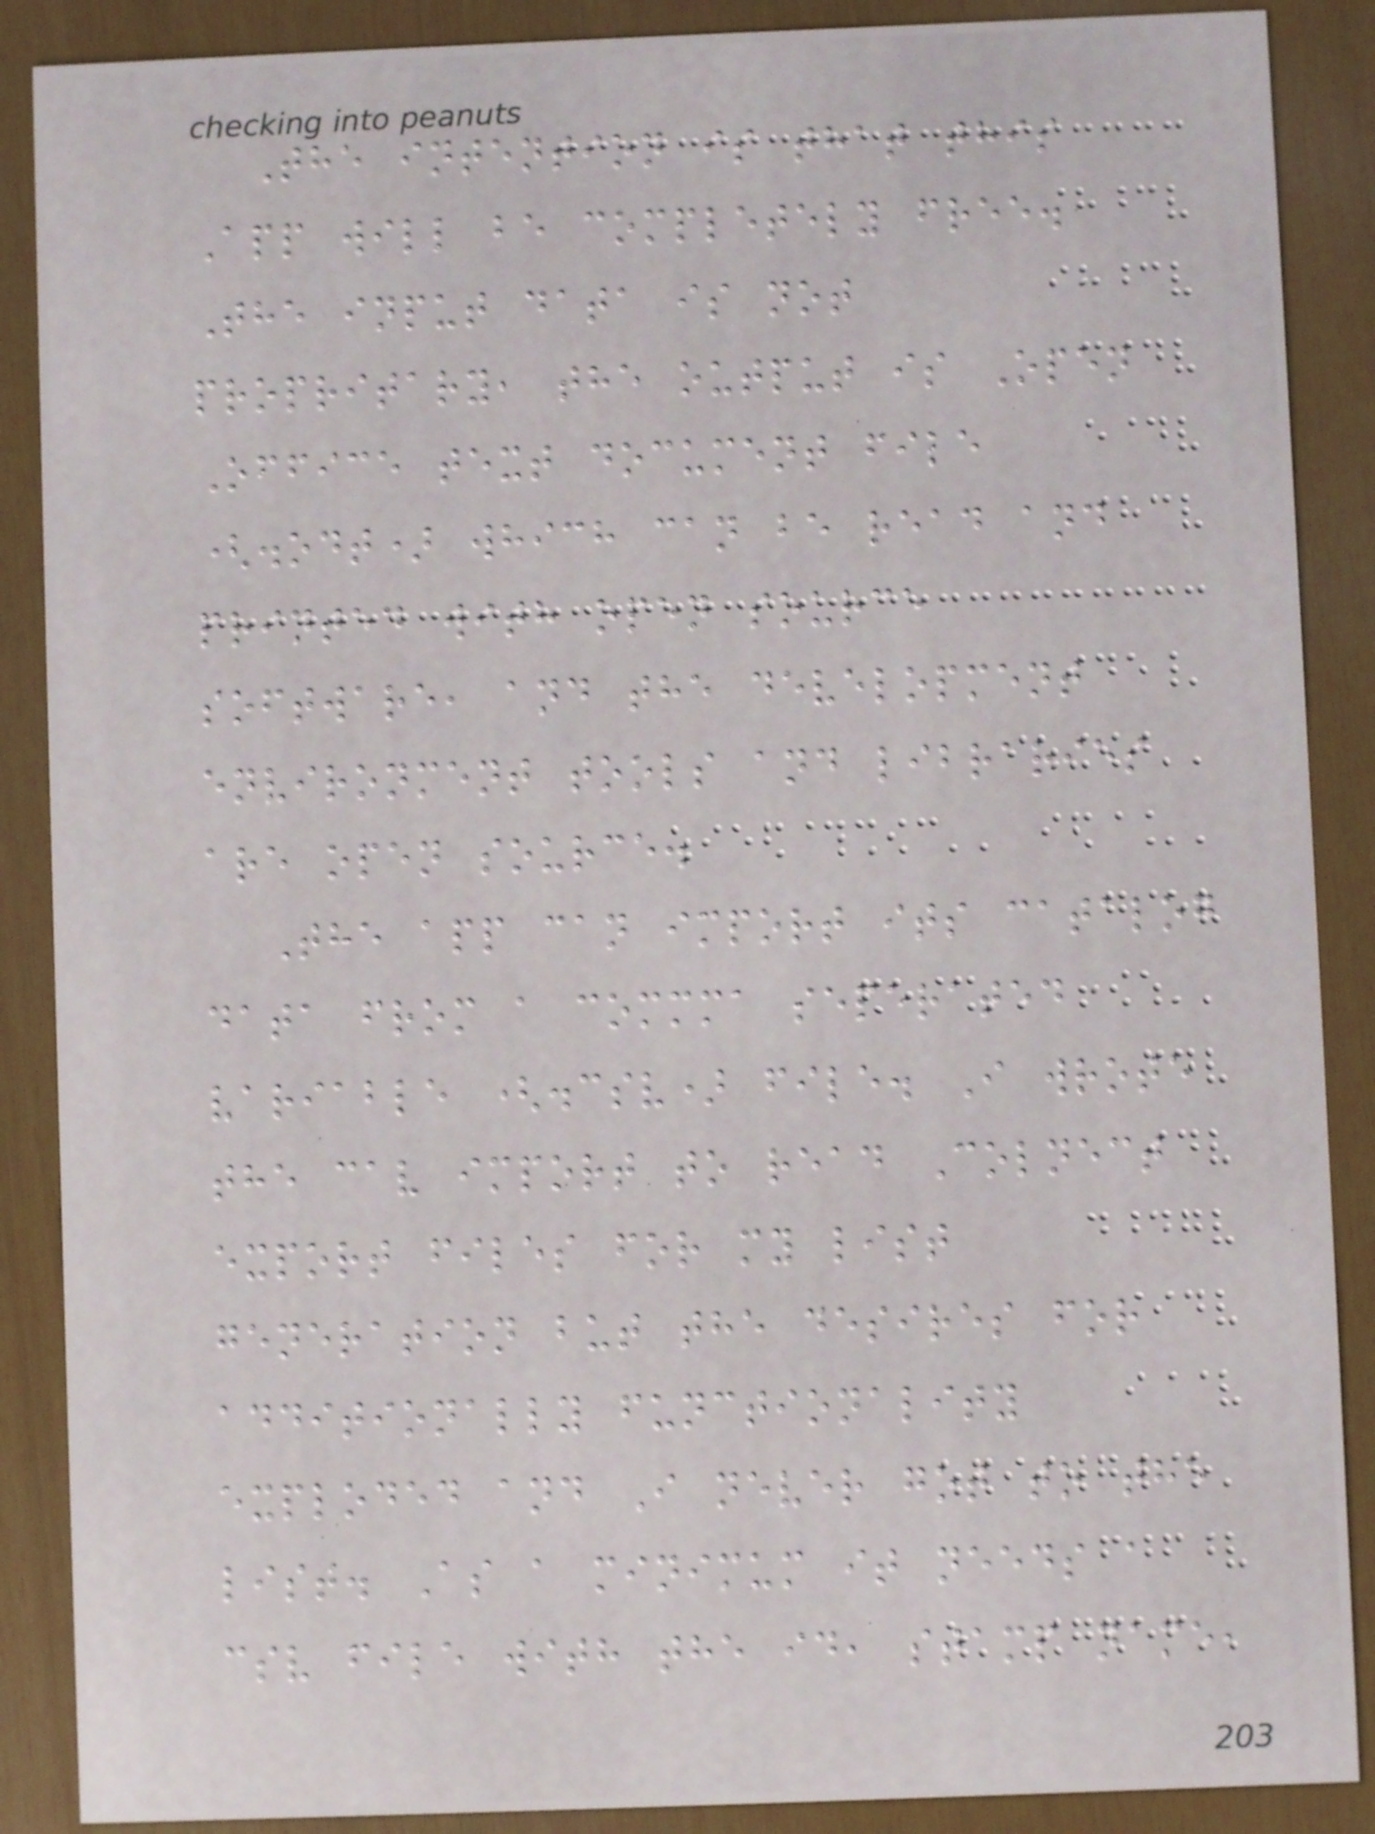The intention is that this
App will be completely free.
The input data is not
propritary, the output is Open
Office text document file
(.odt) which can be read and
printed with open source
software, and the development
environment tools and libraries
are open source.
The app can import its catalog
data from a commma seperated
variable (.csv) file. I wrote
the cav import to read Colnect
export files for my list
generation but the desires for
additionally functionality
exploded and I never got to the
list. As a minimum it needs a
csv file with the id, stamp name,
